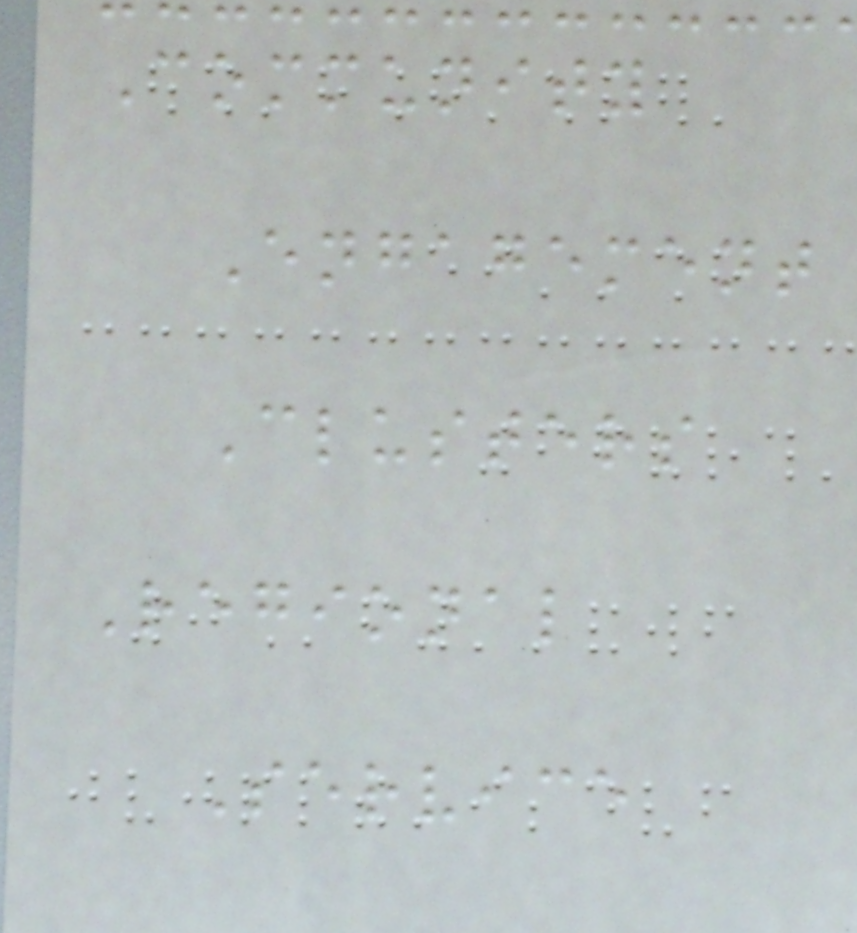Community
Engagement
Clusters
Regional
Service
